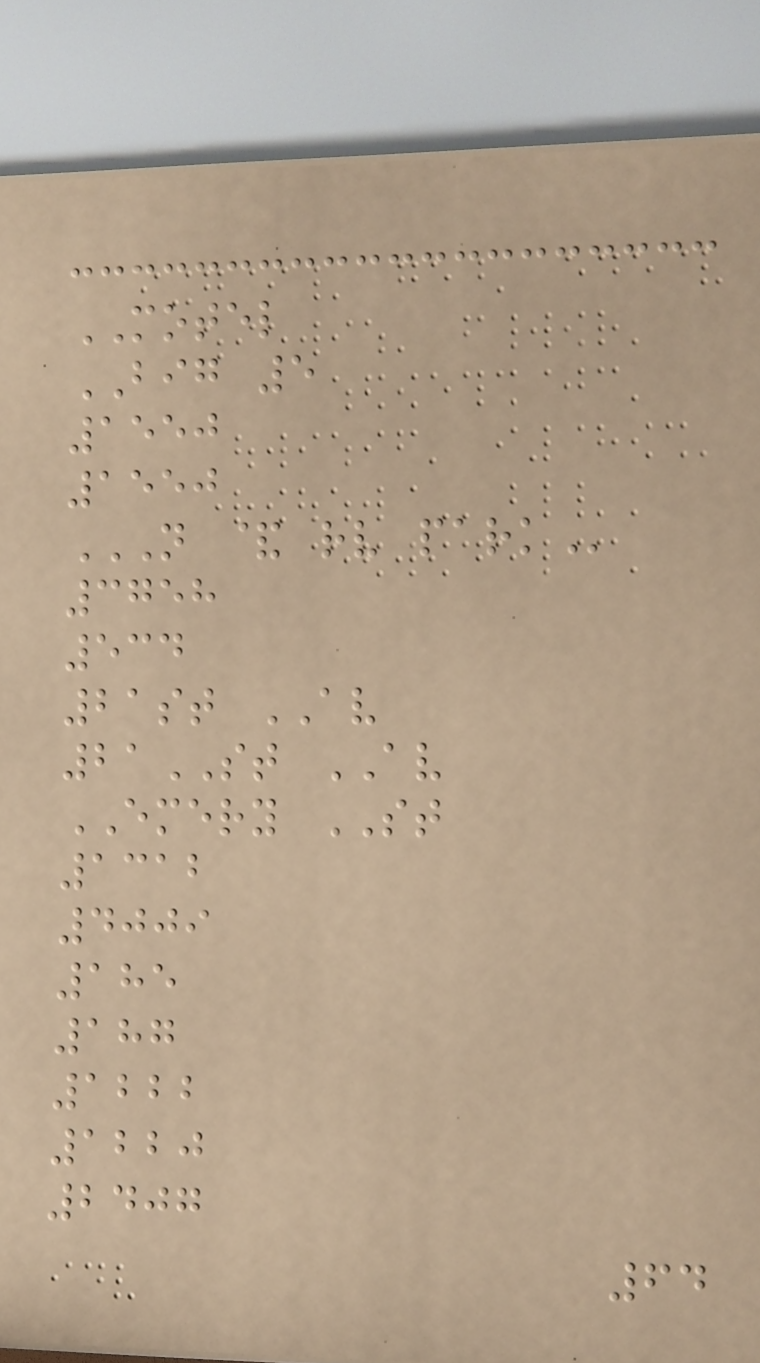MOTEL
BIG 5
1550
1550
N & RV PARK
3758
534
21st AV
21ST AV
EMERY ST
1312
4009
185
187
1222
1220
2407
64
